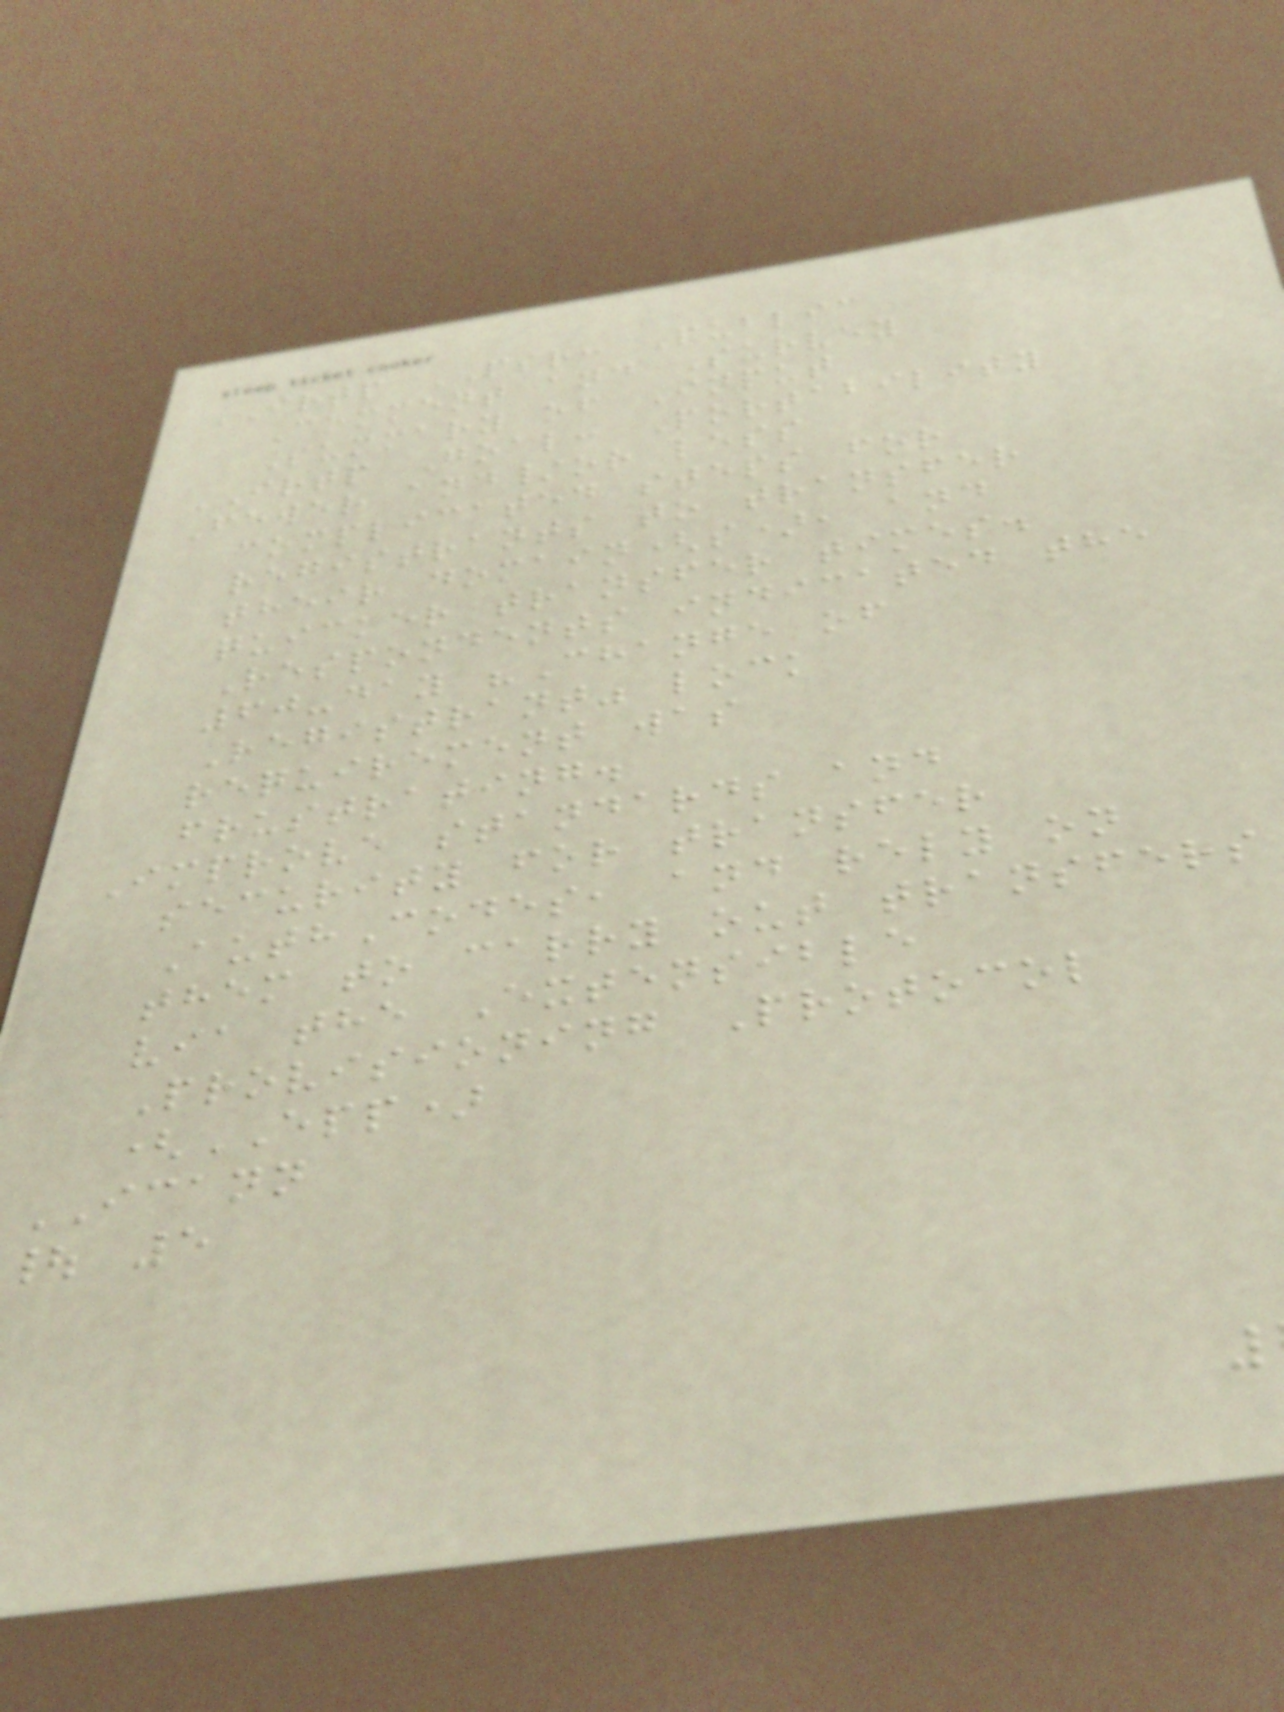IRTP PSR: Public
Comment and Survey
Summary of Input
IRTP Goal: Portability
Fewer and/or less
complicated steps for
registrants to transfer
their domain(s), and
quicker transfer times.
Respondents indicated the
60-day "Change of
Registrant" lock
requirement was
frustrating.
Improve standards and
security for transfer
AuthCodes, and rely on
them to carry out transfers
via the Extensible
Provisioning Protocol
(EPP)
ICANN
| 5
